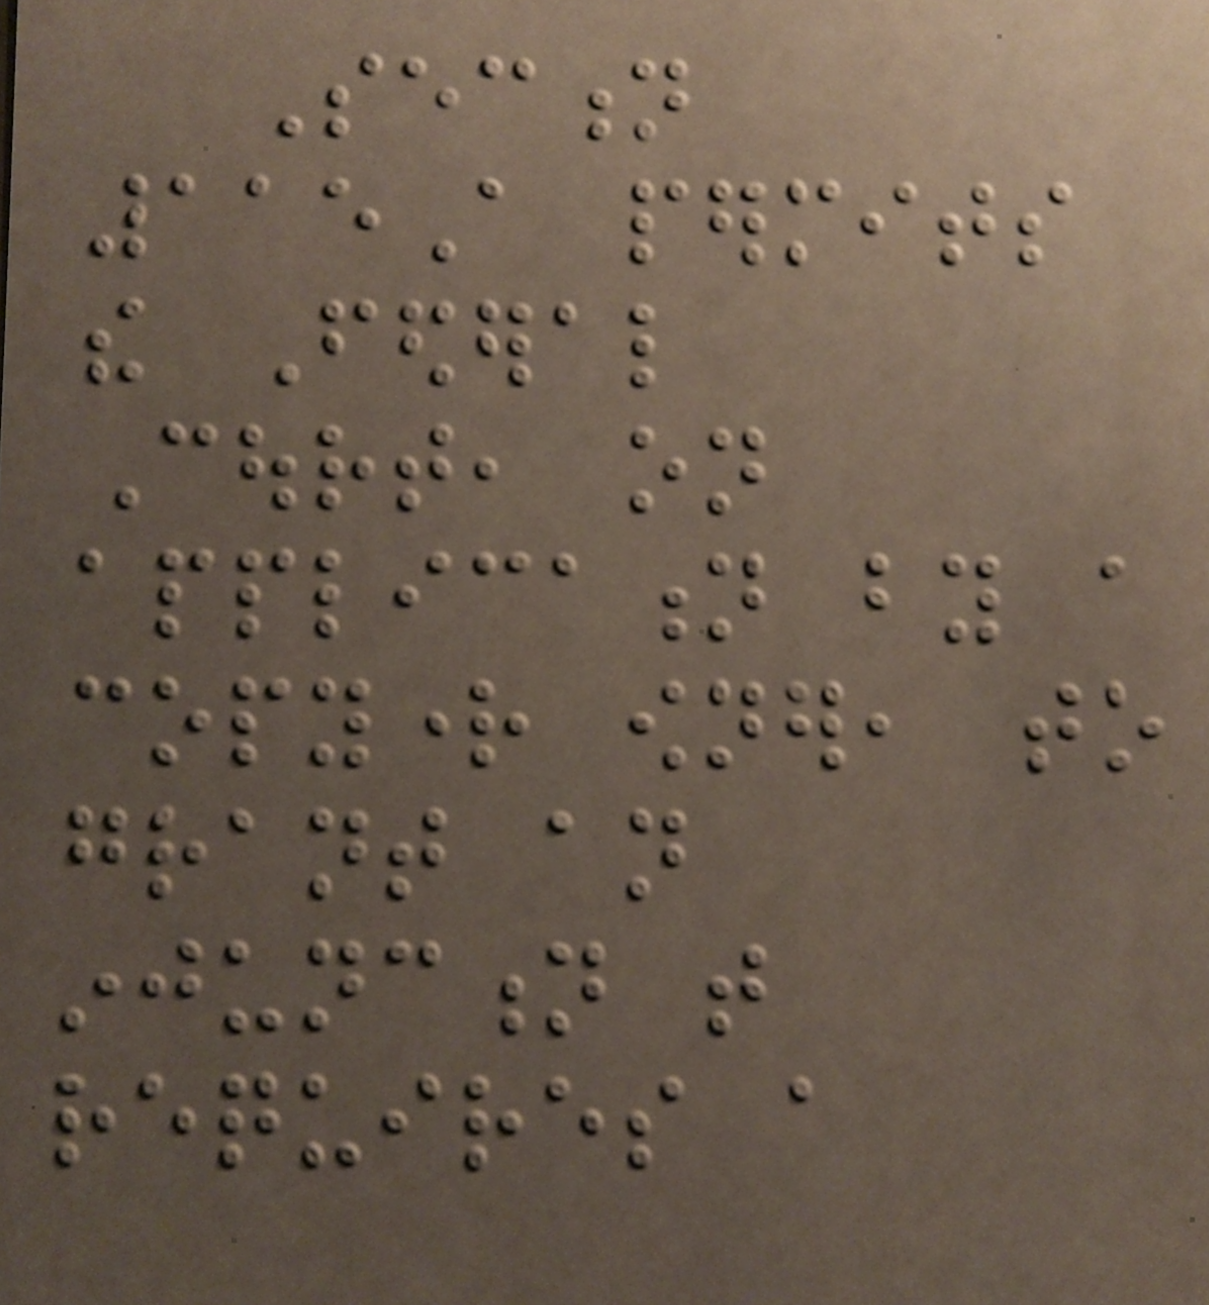Section
115A permits
the Federal
Court, on
application by a
copyright owner, to
grant an
injunction that
requires a
